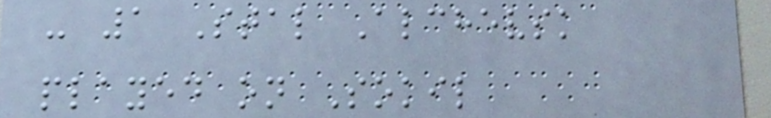- 1 Stal Alchevsk
played on Sokil
